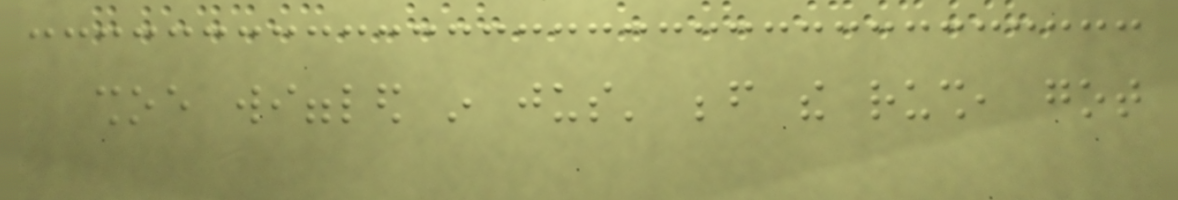shoe wiggled in jus' before the rush, got
